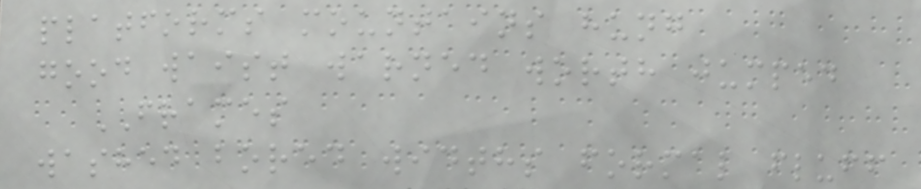platforms mountains hung
good waist warned worth jumped
FRAMES
washed bored widths formal fluff
